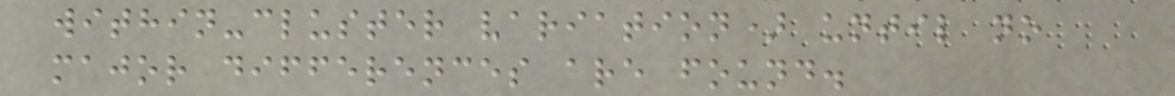within-cluster variation) until no
major differences are found.
